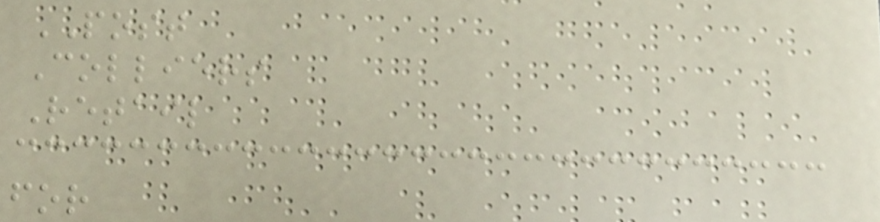POST
Colliers
Retail
for
